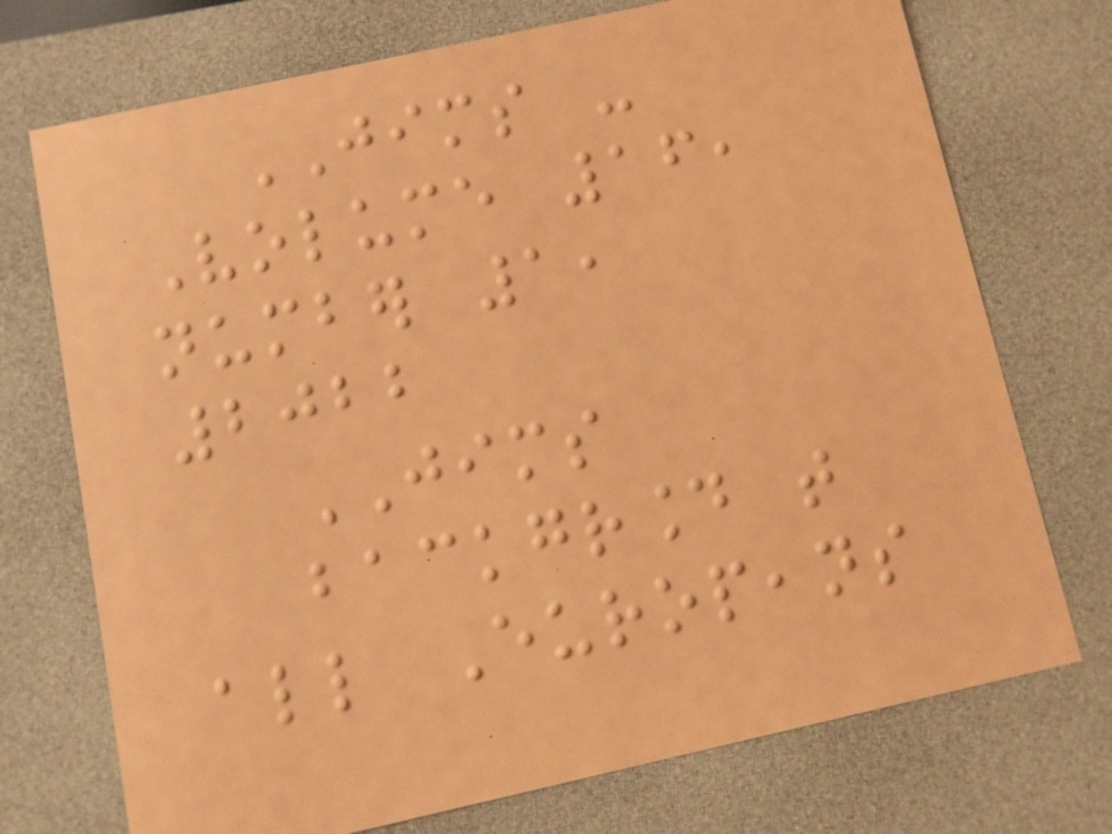JIMS -
Volume 16,
number 1,
2022
JIMS
background that
all Europeans
